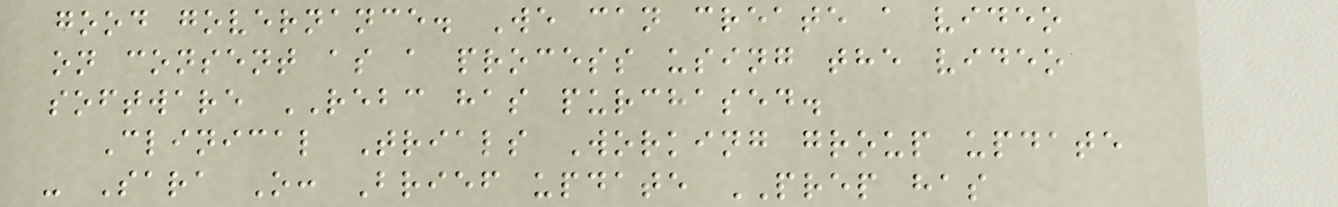good governance. We can create a video
on consent as a process using the video
software REBC has purchased.
Clinical Trials Working group update
- Sara O: Brief update PREP has
